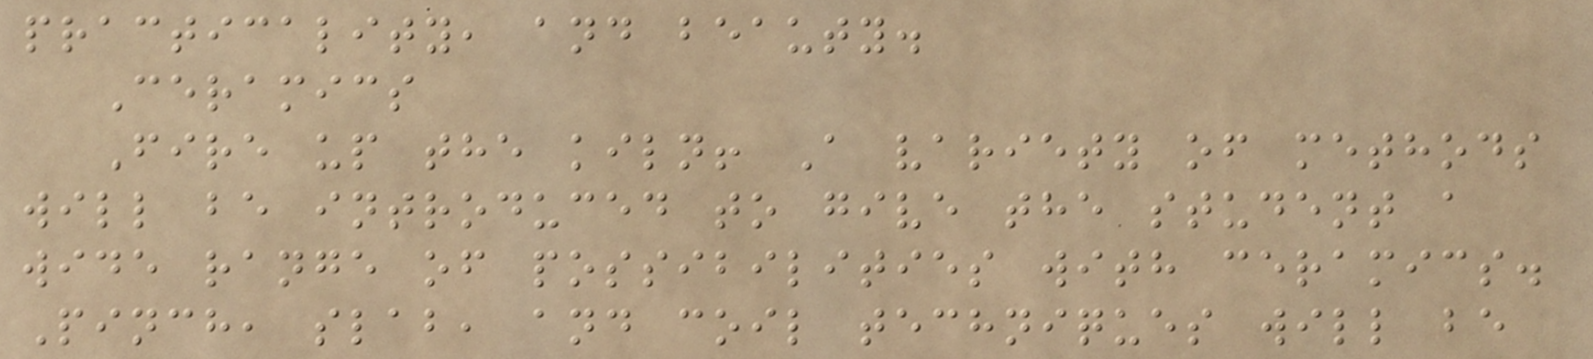practicality, and beauty.
Ceramics
Fire up the kiln! A variety of methods
will be introduced to give the student a
wide range of possibilities with ceramics.
Pinch, slab, and coil techniques will be
